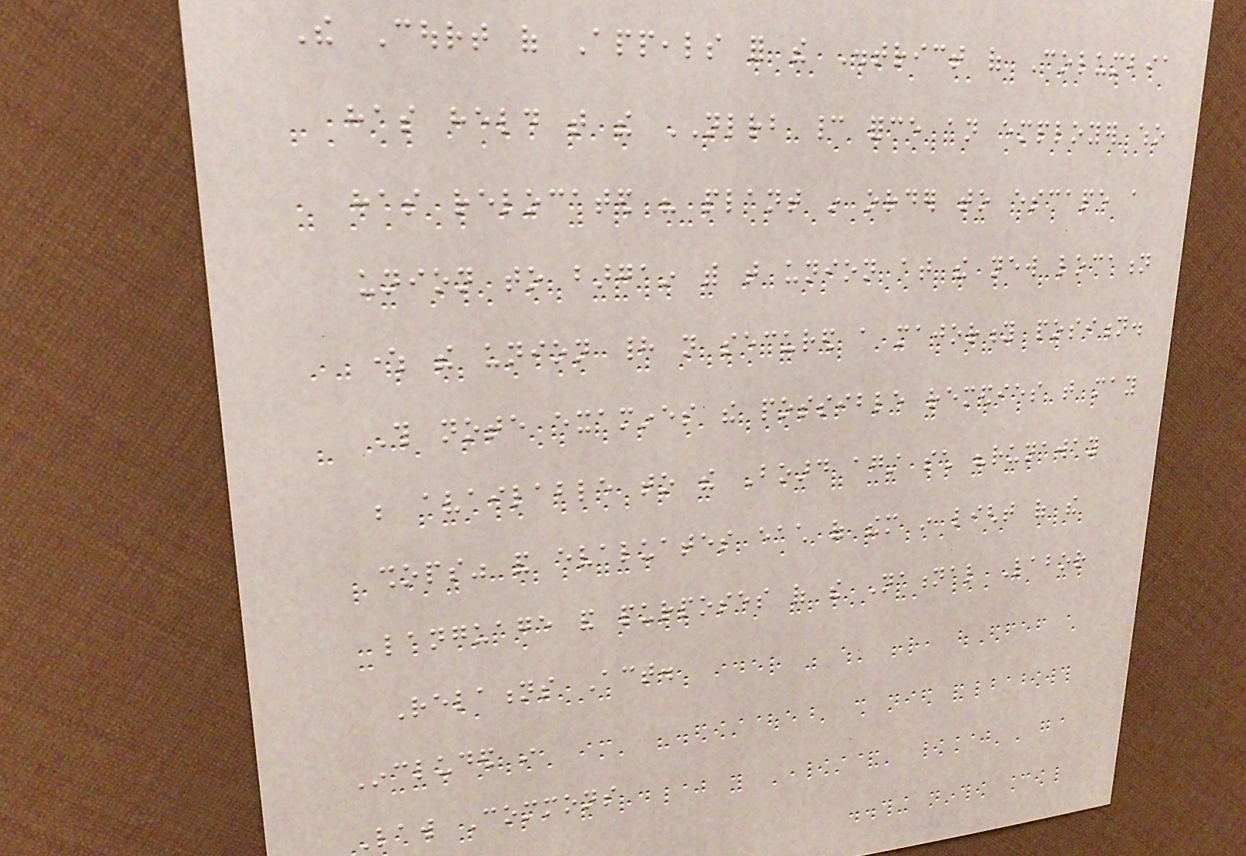The Court of Appeals for the District of Columbia
has held that the NLRB cannot force an employer who
has relocated his plant in order to escape a
union to bargain with that union at the new location
where the union had not secured a majority position.
This note examines the possible remedies that may
be available to the Board against such "runaway
shops" and evaluates each of them in light of the
language and purposes of the National Labor
Relations Act.
Included in
Law Commons
